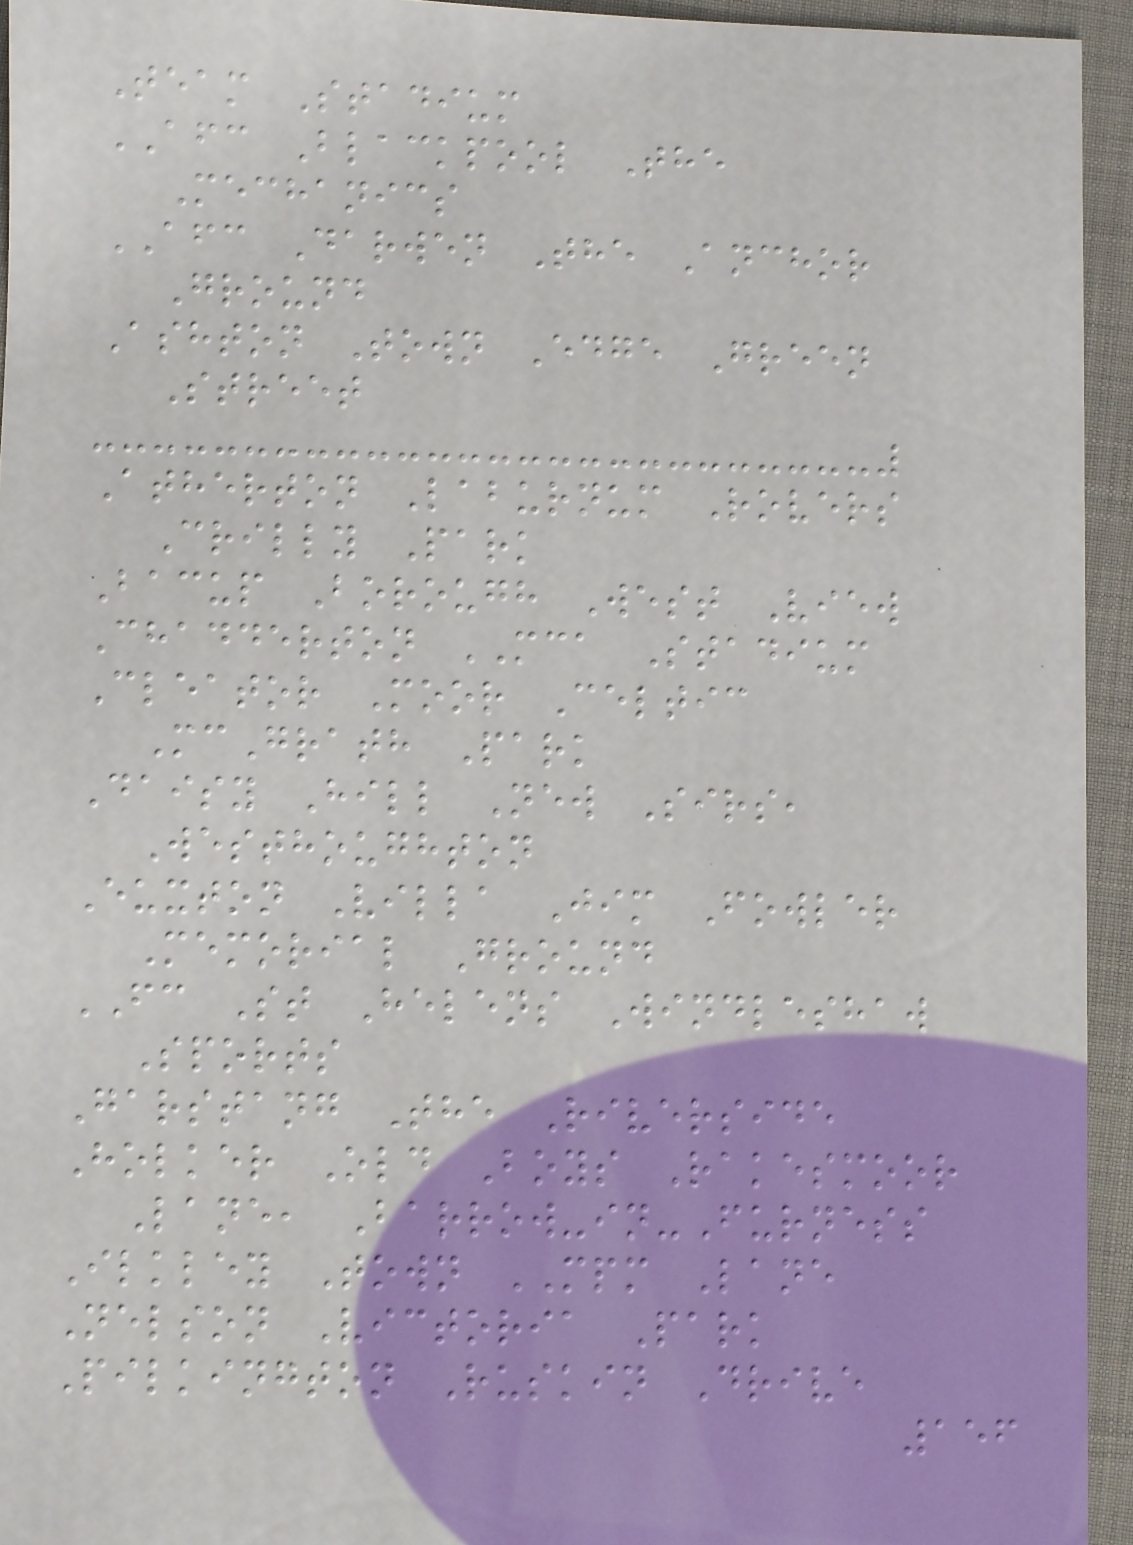Team Stadium
AFC Blackpool The
Mechanics
AFC Darwen The Anchor
Ground
Ashton Town Edge Green
Street
Atherton Laburnum Rovers
Crilly Park
Bacup Borough West View
Chadderton MCA Stadium
Cleator Moor Celtic
McGrath Park
Daisy Hill New Sirs,
Westhoughton
Euxton Villa Jim Fowler
Memorial Ground
FC St Helens Windleshaw
Sports
Garstang The Riverside
Holker Old Boys Rakesmoor
Lane, Barrow-in-Furness
Ilkley Town MPM Lane
Nelson Victoria Park
Pilkington Ruskin Drive
156
